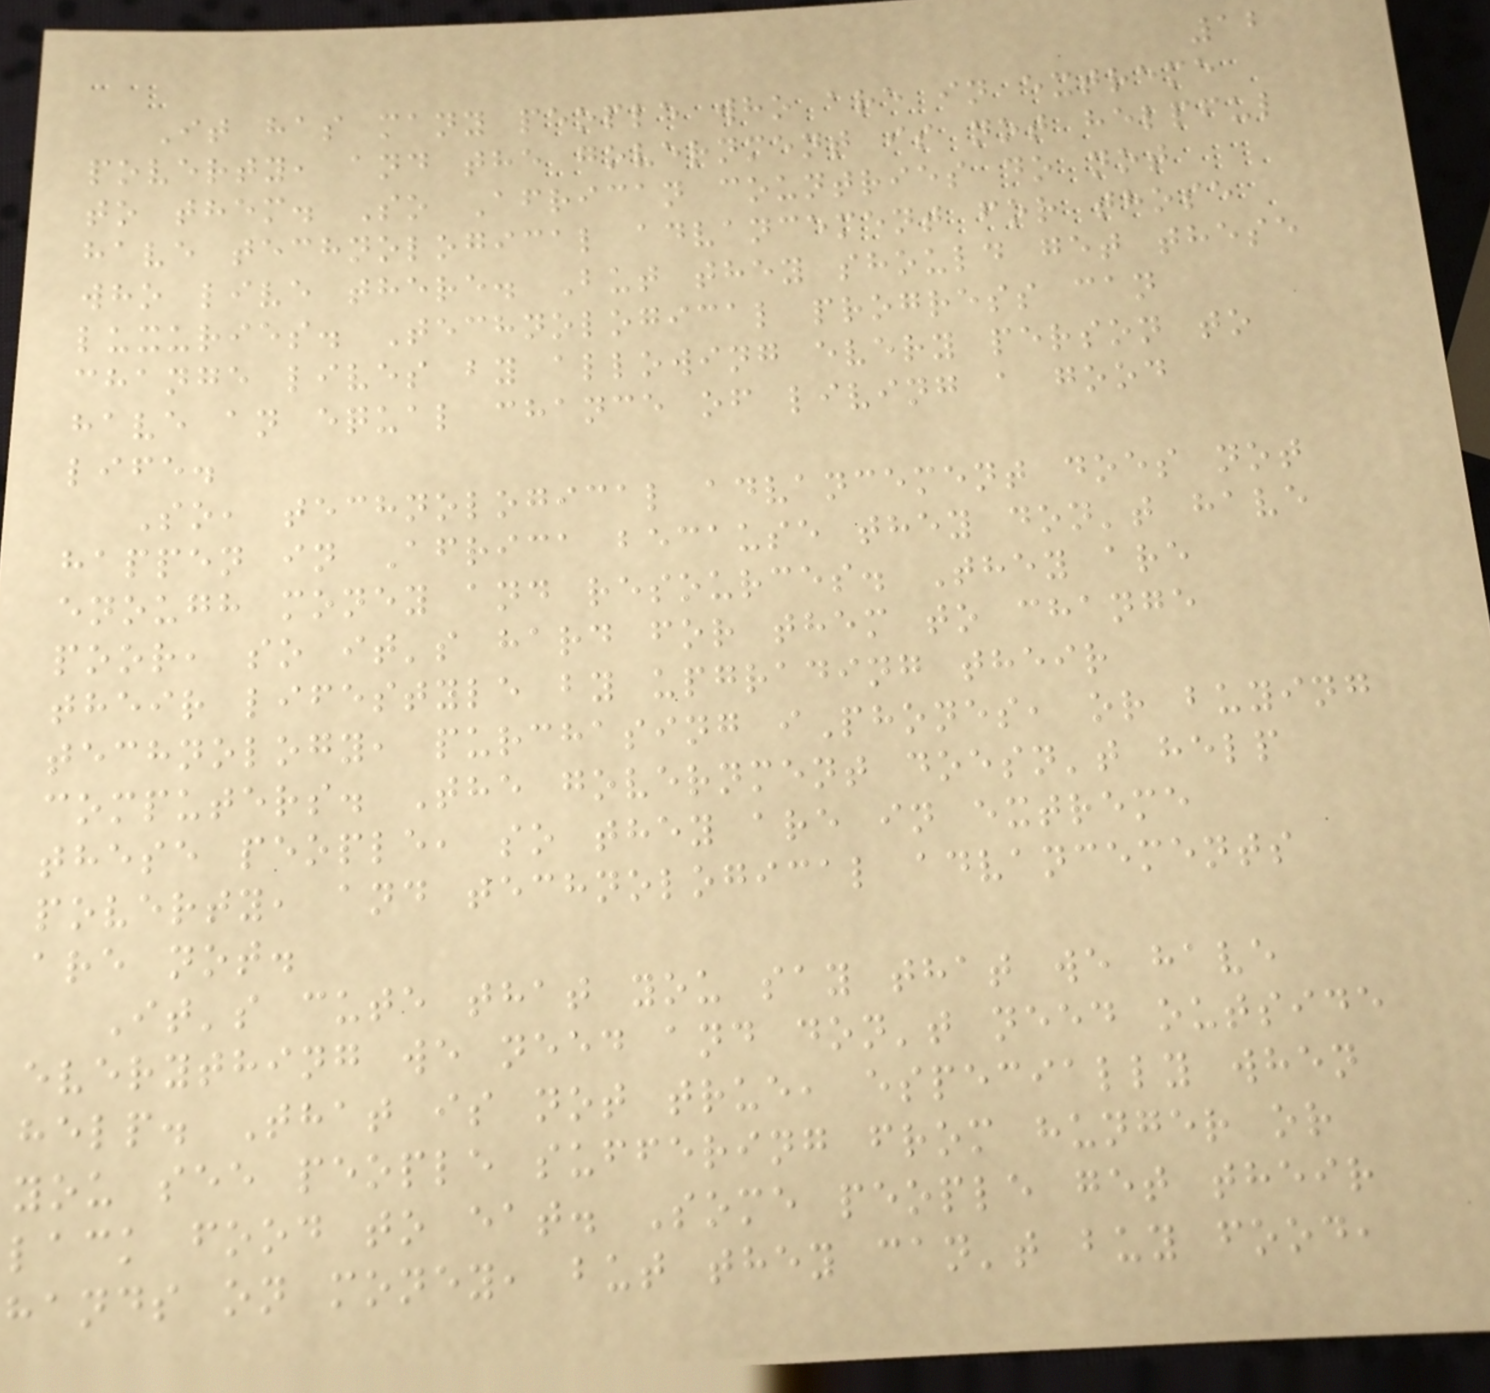12
It has many people who are in extreme
poverty, and the government is not helpful
to them. So African countries do not
have technological advancement for those
who live there. But they should get these
luxuries. Technological progress can
change lives by allowing every person to
have an equal chance of living a good
life.
So, technological advancement does not
happen in Africa because they don't have
enough money and resources. They are
poor, so it's hard for them to change
their lifestyle by upgrading their
technology, purchasing iPhones, or buying
computers. The government doesn't help
these people, so they are in extreme
poverty, and technological advancements
are not.
It's cute that you say that we have
everything we need and don't need outside
help. That is not true, especially when
you see people suffering from hunger or
lack food to eat. Some people get their
hands on money, but they can't buy food,
